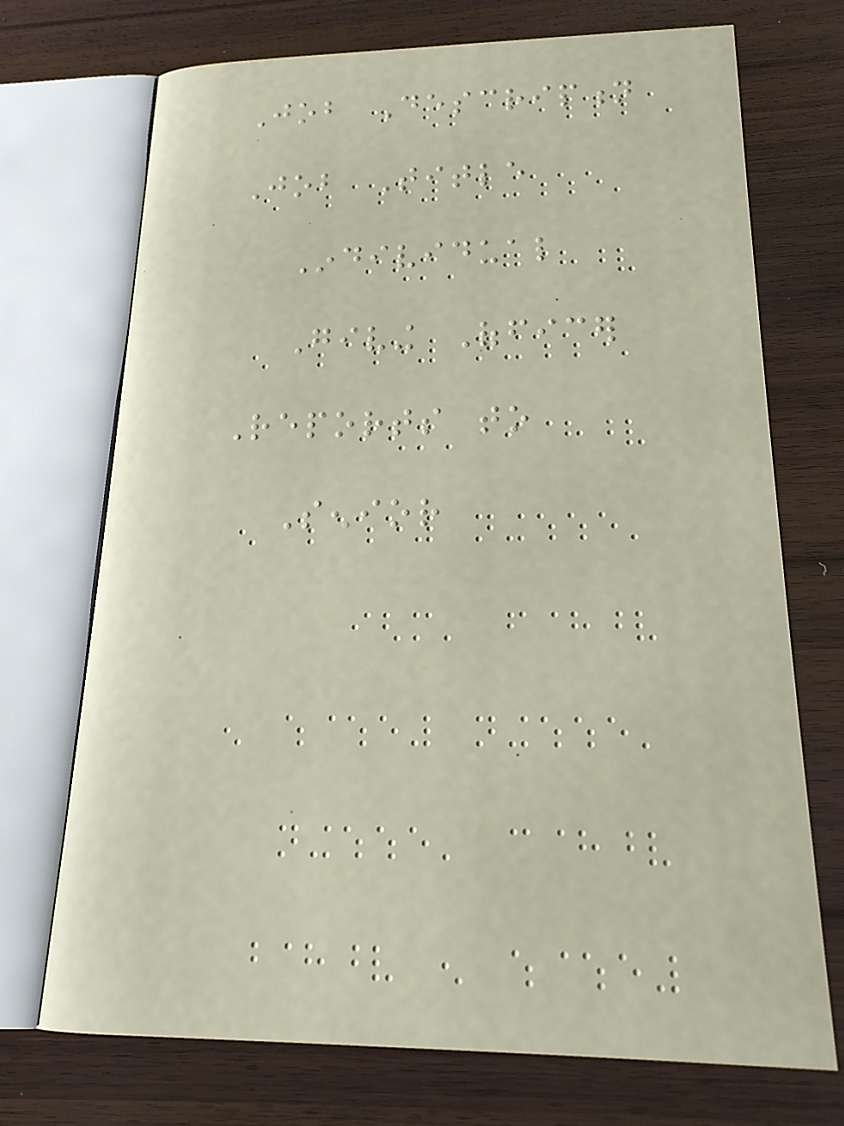Job Description
Job Title
Individual
Giving Officer
Reports to
Senior
